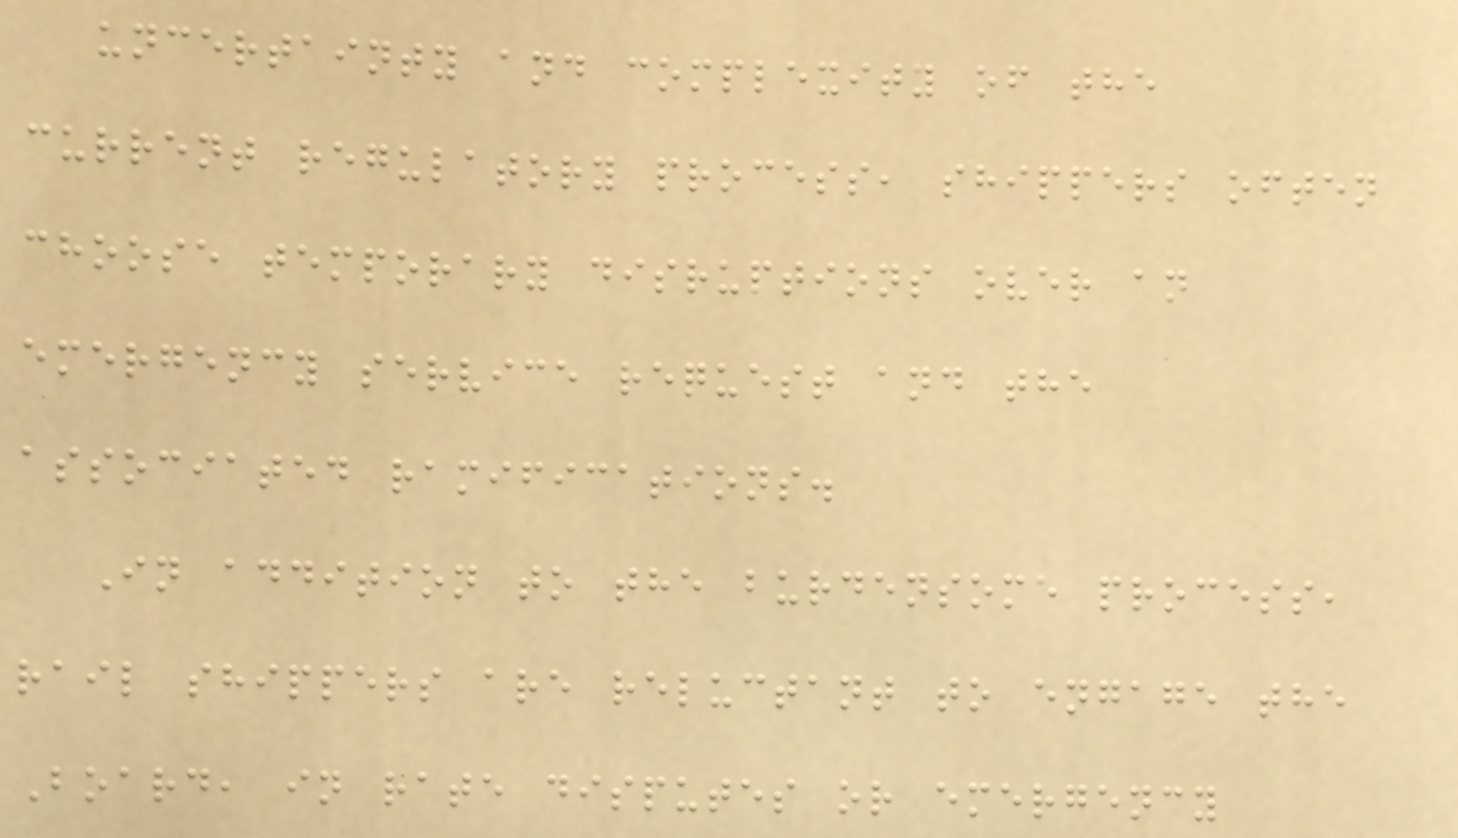uncertainty and complexity of the
current regulatory process, shippers often
choose temporary disruptions over an
emergency service request and the
associated ramifications.
In addition to the burdensome process,
rail shippers are reluctant to engage the
Board, in rate disputes or emergency
